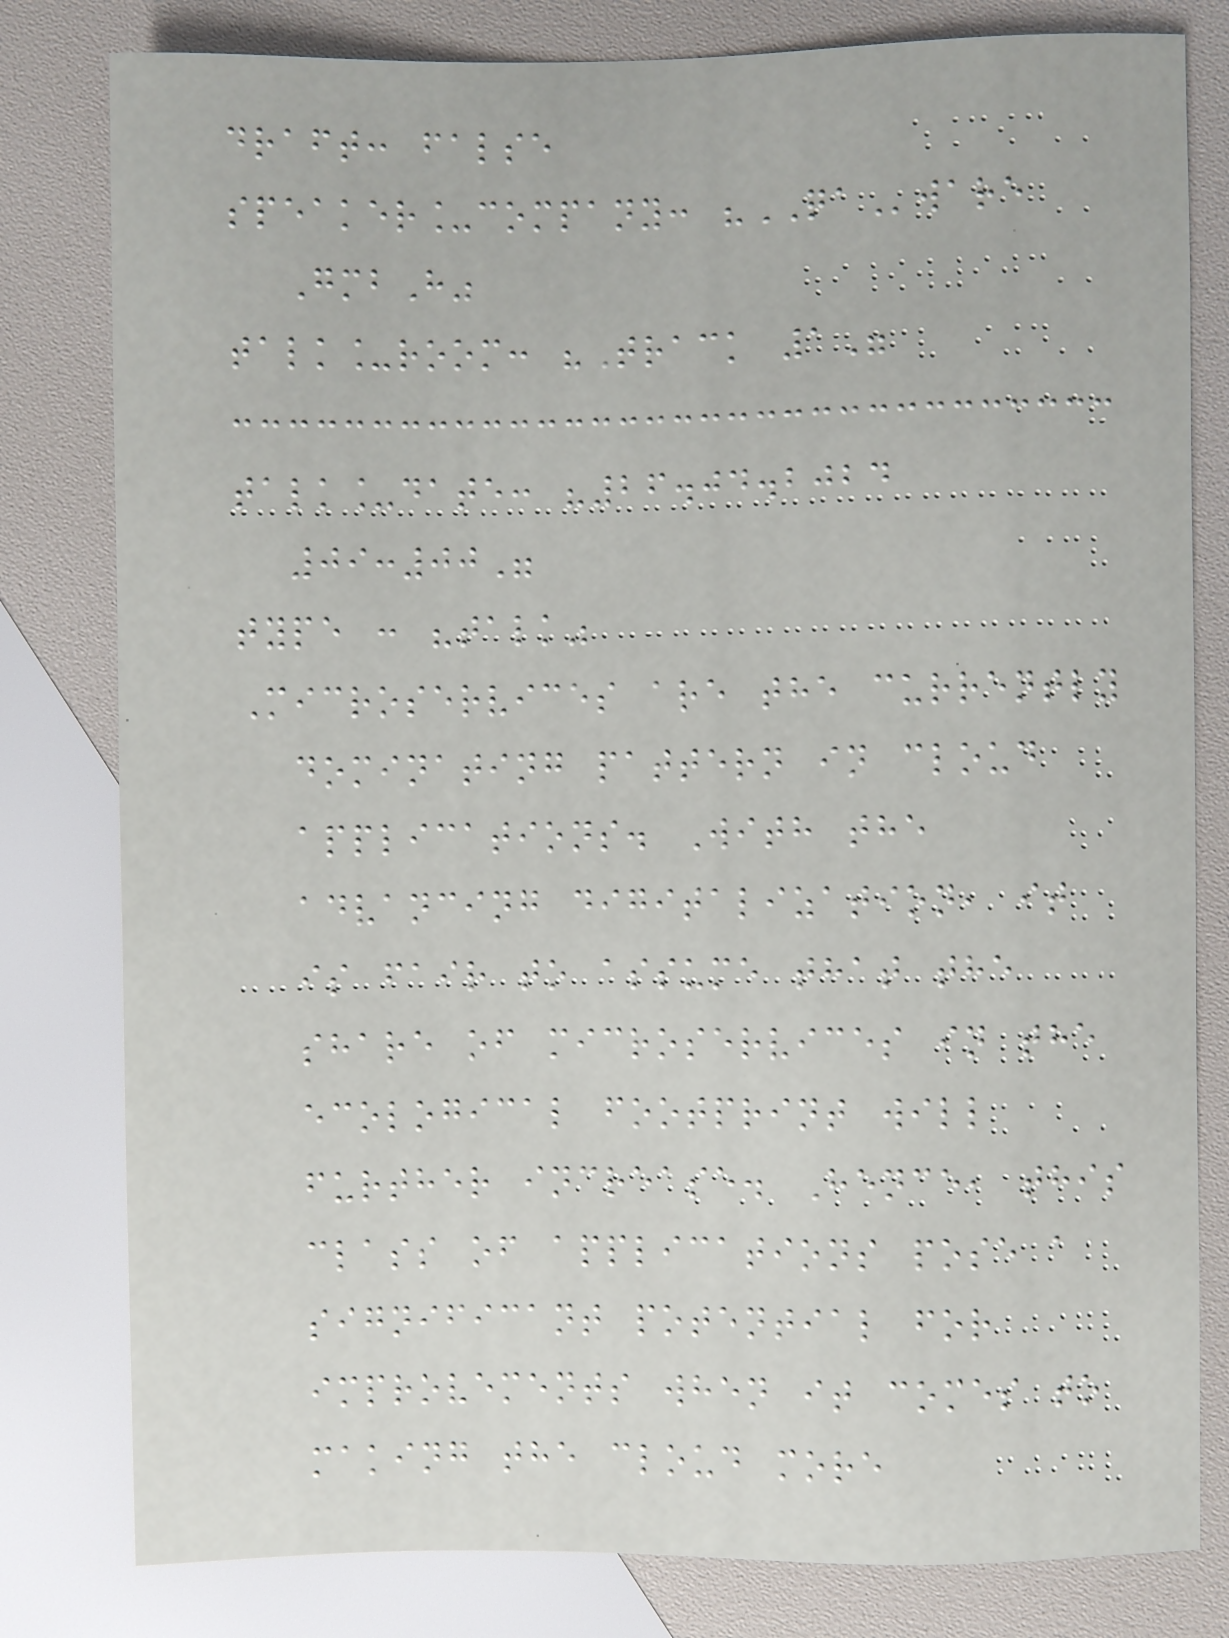draft: false
speaker_company: "QAware
GmbH"
talk_room: "Track 1"
talk_date: "26.04.2024
09:00"
type : "talk"
Microservices are the currently
dominating pattern in cloud
applications. With the
advancing digitalization, it
is fair to assume that the
share of microservices in the
ecological footprint will
further increase. Hence, this
class of applications pose a
significant potential for
improvements when it comes to
making the cloud more
